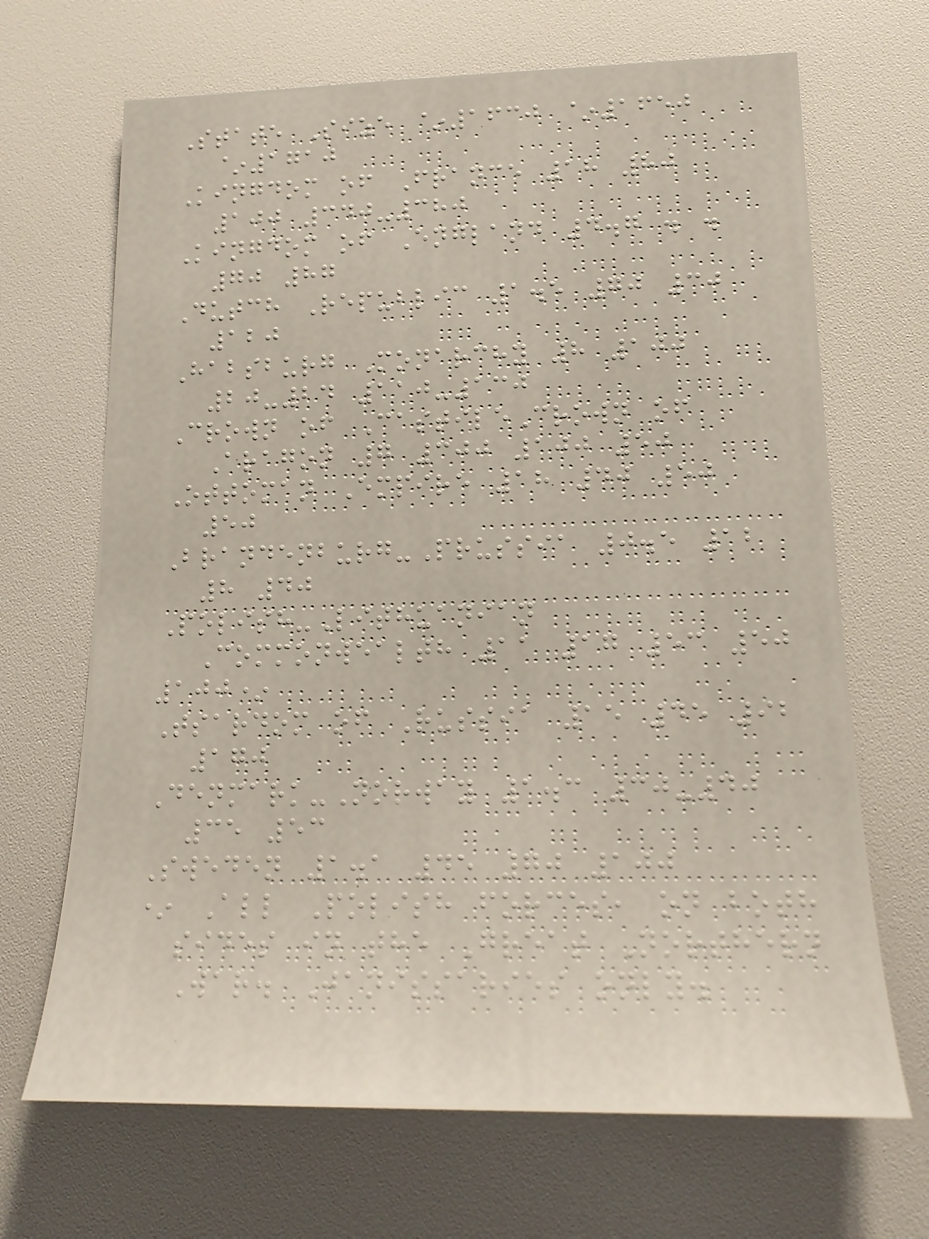State Size ~1630 ~1650
~1710
Kingdom of France 18 80
100 340-380
Kingdom of England 4.7 . .
70 87
Dutch Republic 1.5 70 30
120
Habsburg Monarchy 8 100
20-24 110-130
Crown of CastileCrown of
Aragon 7 300 100 50
Ottoman Empire 18 40 50
50
Brandenburg-Prussia 0.5 12
8 40
Polish-Lithuanian
Commonwealth 11 17 53 50
100*
Tsardom of Russia 15 45 92
170
Denmark-Norway 1.3 30-40
35 53
Sweden 1.1 45 70 100
* All Polish forces, on both
sides in the Great Northern
War. Janissaries only.
